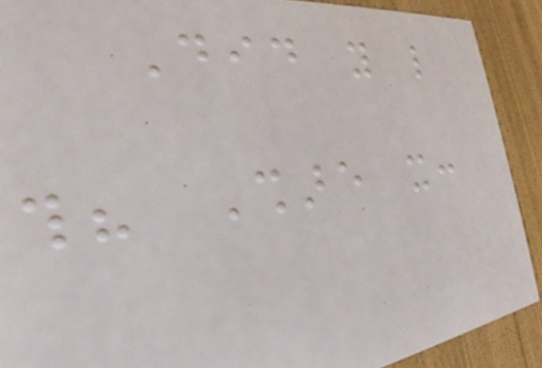Did you like
this? Share it:
